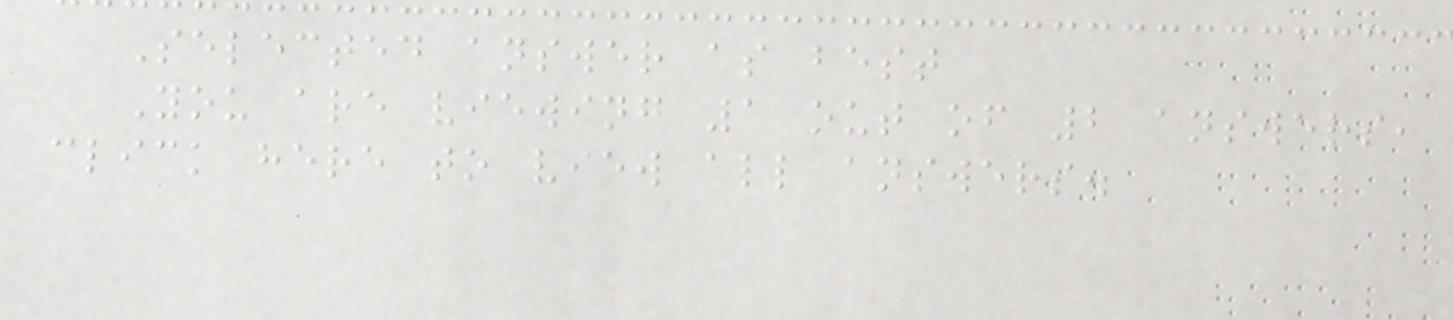Selected answer as best
You are viewing 1 out of 2 answers,
click here to view all answers.
